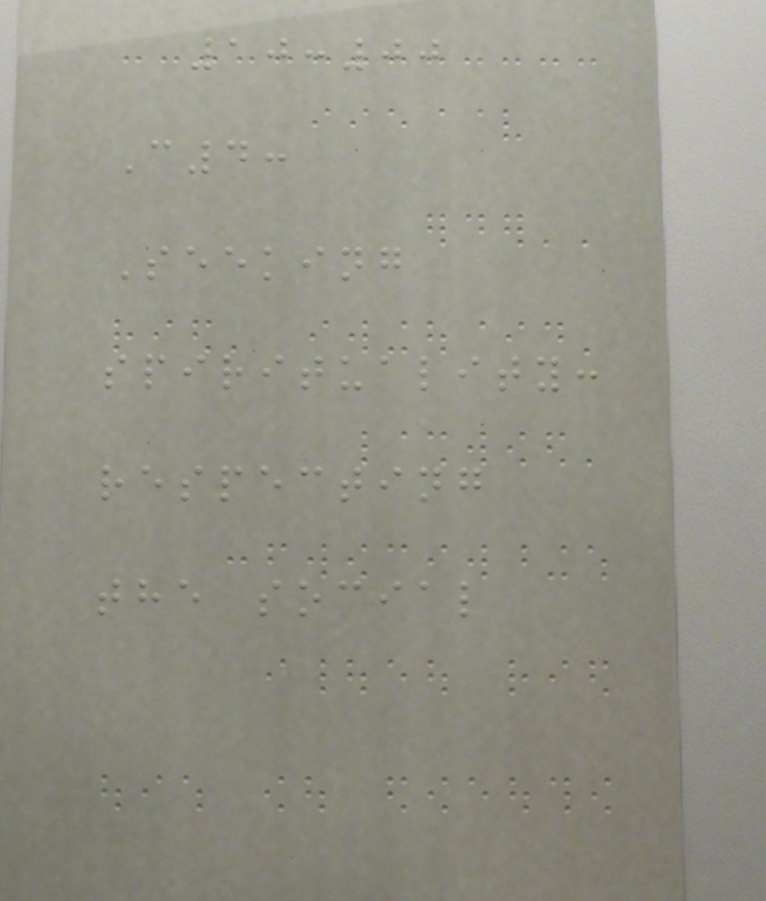10:00
C4:
Seeking
spirituality:
respecting
the social
